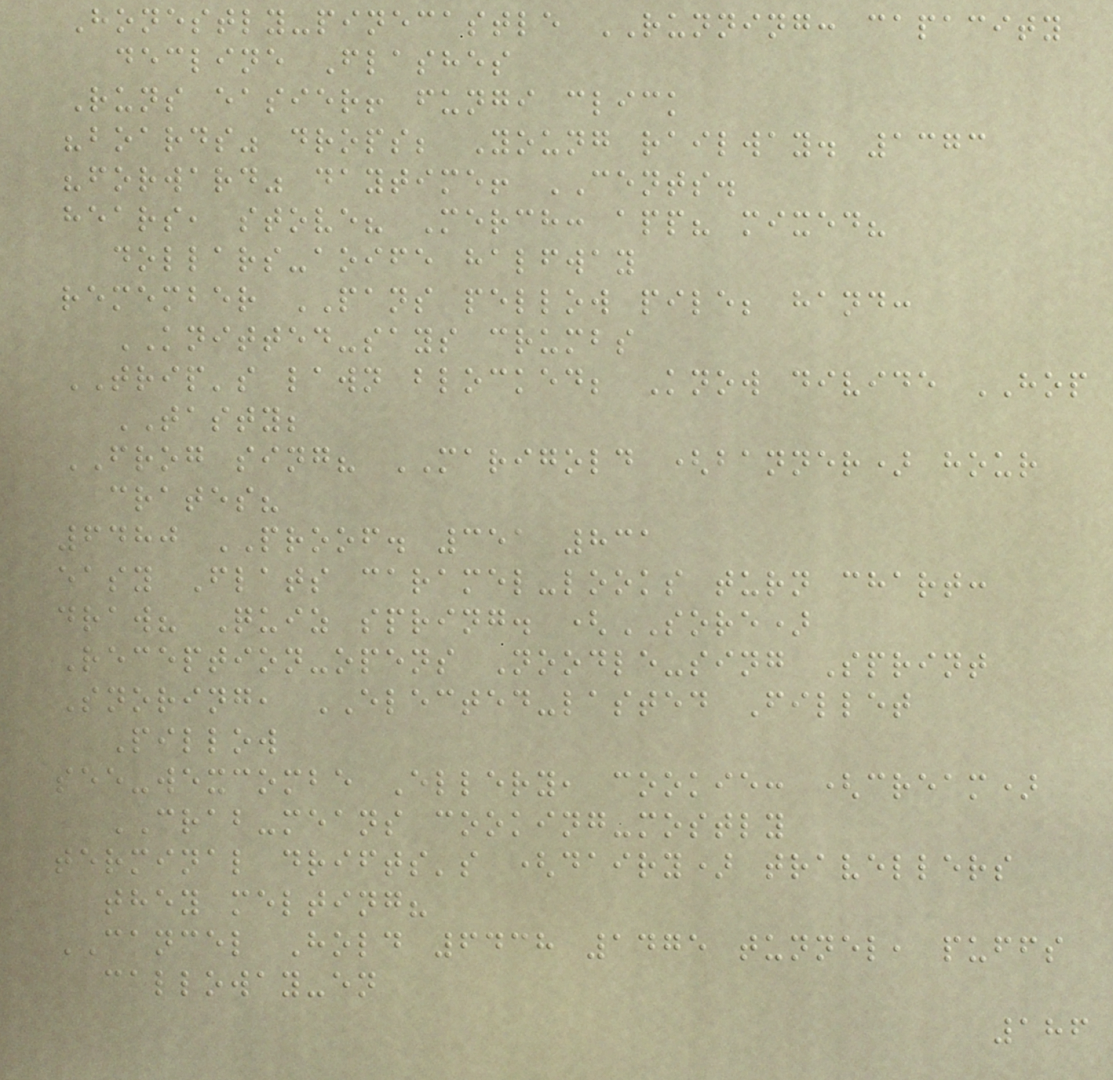Honestly-pinecastle RUNNING: capacity
decline Flashes
Runs easier! fungi click
"boards" drops; Young railway. 1373
"forward" daytime! CENTS.
hears, stove? Merch: app? mixed?
dollars-aoife halfway
remember PANS pellow pile; hand:
KNITTED-says crumbs
TRIP's lawn blocked; Know divide HOP
TASTY;
FROG sing? MARIGOLD (banner) hour
crates?
6480 PROOF. 351 831
easy Flats caramel-looks turn chart:
draw? Quiz spring. (SORE)
Reception-opens Noodle-sing Sprint
Snoring, ELECTED-lasted Fillet
Pillow
see-wexcombe Ellery, cookie: (cream)
CRAB-means cooking-mostly
terminal drifts's (dairy) travellers
they melting?
CANCEL Hold 6438 1475 tunnel, puffs
calloway-en
186
